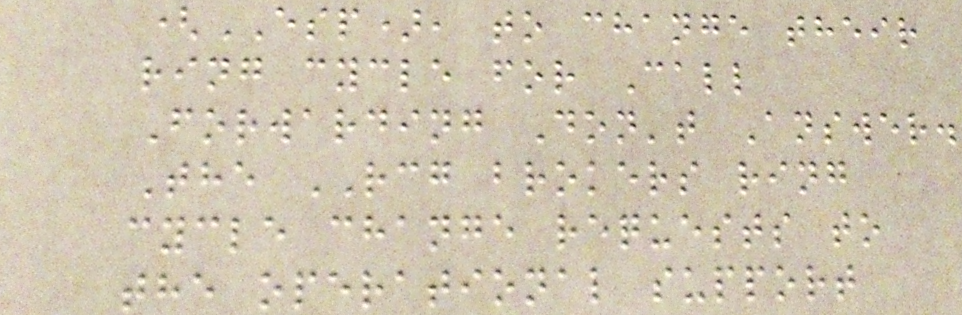(ESP), to change their
ring cycle for Call
Forwarding Don't Answer.
The RCG brokers ring
cycle change requests to
the operational support
